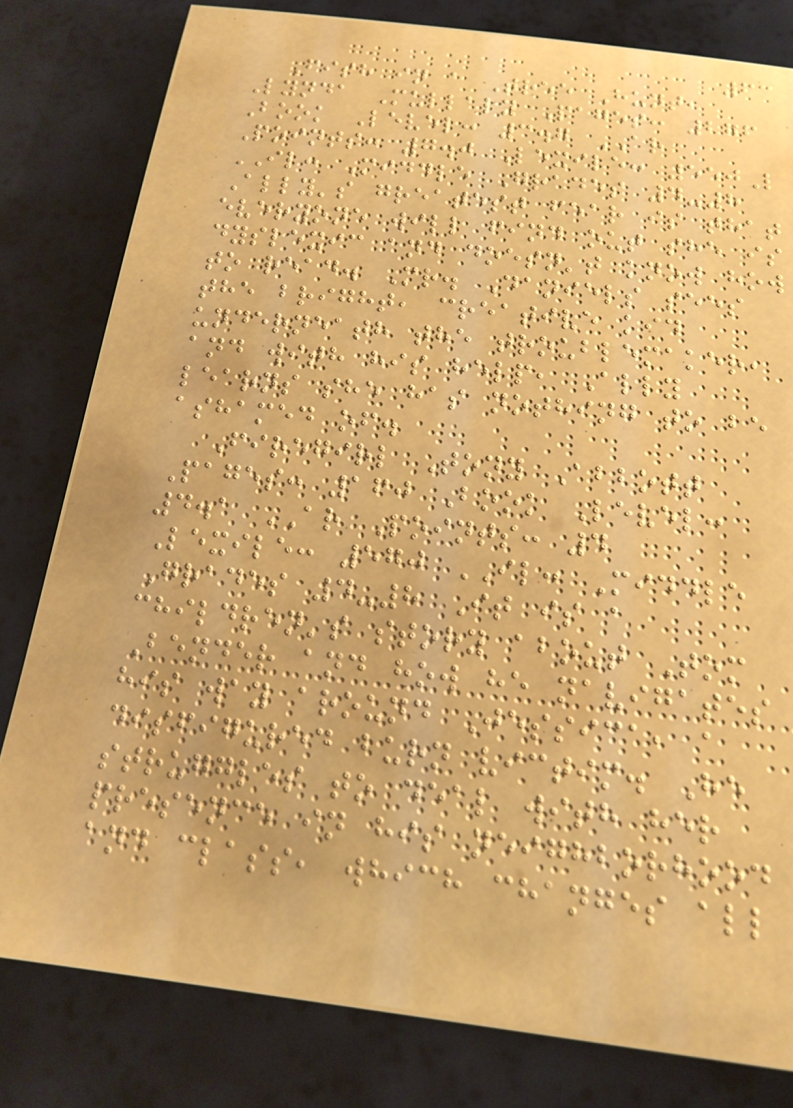63
Fish in a Tree Hunt,
Lynda Mullaly Pages: 276
Book Level: 3.7 AR
Points: 7.0 Lexile: 550L
IL: Middle Grades 4-8
Ally's greatest fear is that
everyone will find out she is
dyslexic and doesn't know how
to read. Mr. Daniels sees
the bright, creative kid
underneath the troublemaker,
and with his help, Ally
learns she has nothing to be
ashamed of.
Firegirl Tony Abbott
Pages: 160 Book Level:
4.1 AR Points: 4
Lexile: 570 IL: Middle
Grades 4-8 It is a
children's story about Tom
Bender and how he navigates
his way around Jessica, a
disfigured burn victim. He
struggles to deal with her
presence in his neighborhood
and class, which changes all
